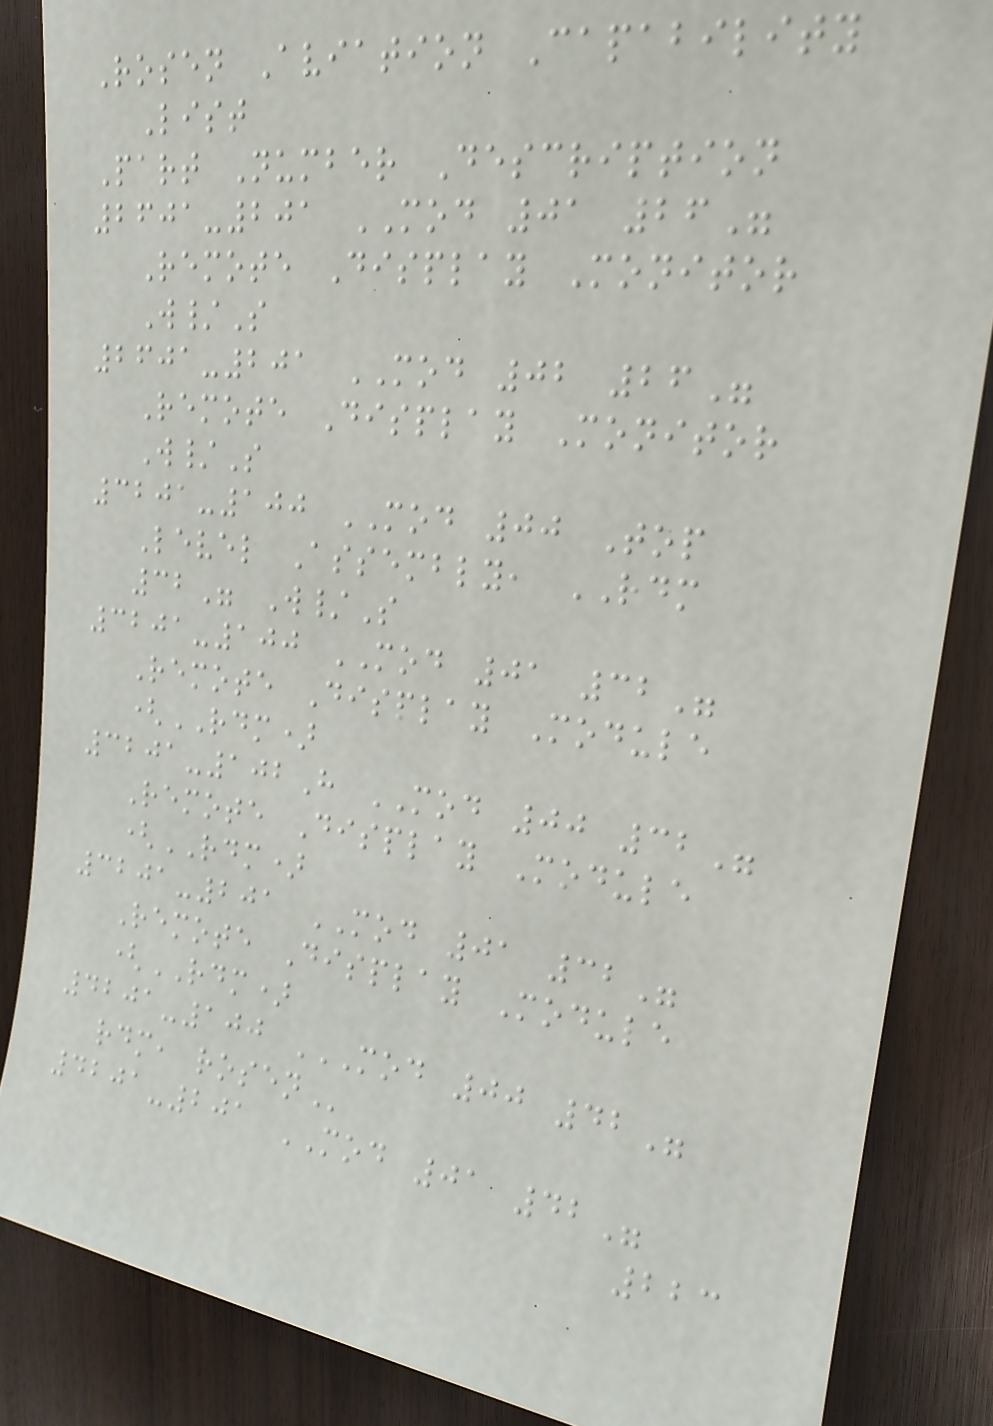Rosen Aviation Capability
List
Part Number Description
2601-201 MOD 01 26"
Remote Display Monitor
W/S
2601-201 MOD 02 26"
Remote Display Monitor
W/S
3201-100 MOD 00 Top
Level Assembly, RDM
32" W/S
3201-100 MOD 01 32"
Remote Display Module
(RDM)
3201-102H MOD 00 32"
Remote Display Module
(RDM)
3201-201 MOD 01 32"
Remote Display Module
(RDM)
4201-100 MOD 00 42"
RDM, ROSEN
4201-201 MOD 01 42"
223
